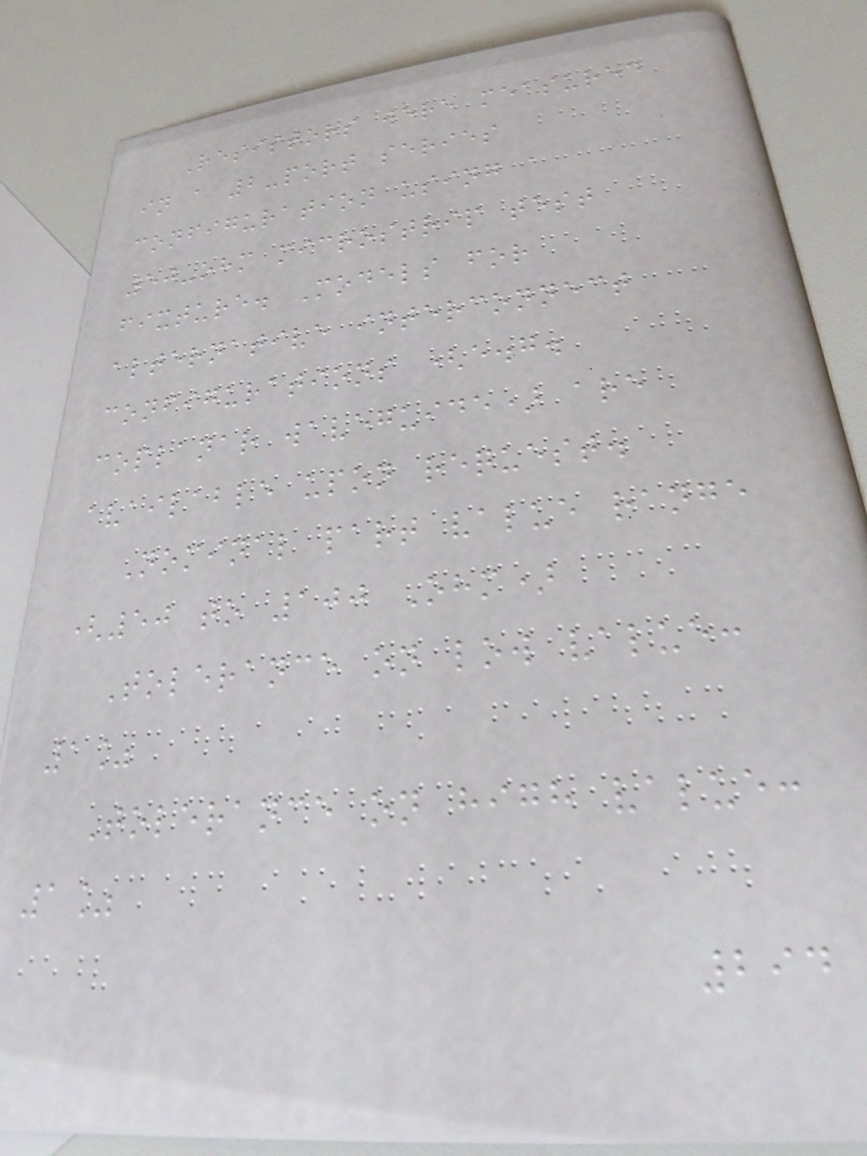Resistors were measured
in a 2-port series
configuration using a
50-ohm microstrip test
fixture. Models for
alternative interconnect
configurations (e.g.
coplanar waveguide) are
available upon request.
Nominal part value range
(50 to 100 Ohm)
Tolerance on low value:
1%
Tolerance on high value:
1%
294
